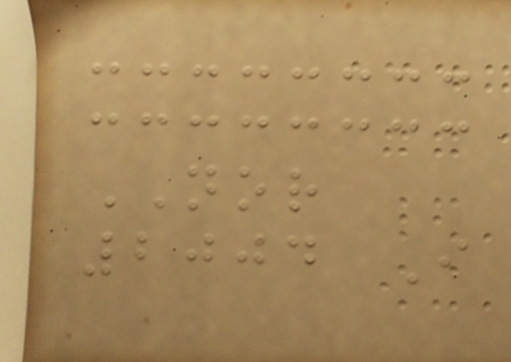NOR
2004 I
